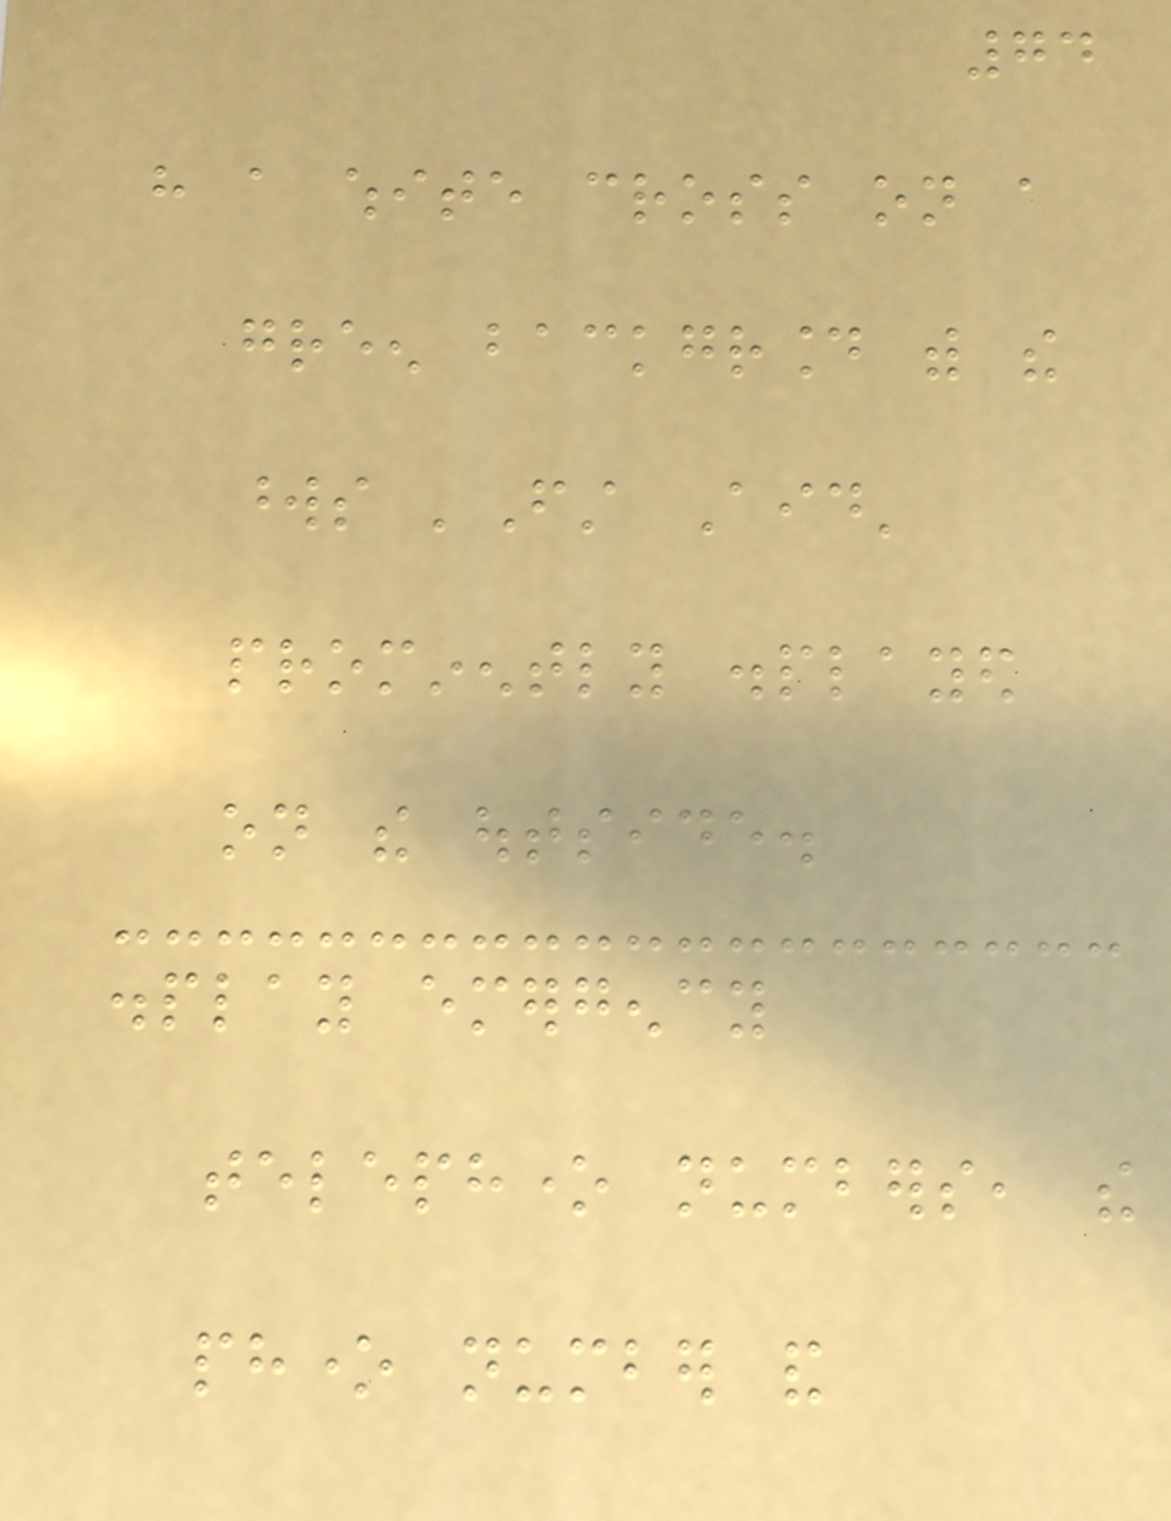74
have a white cross on a
green background with the
words 'First Aid'
prominently displayed
on the outside.
display emergency
telephone numbers, the
phone number and
